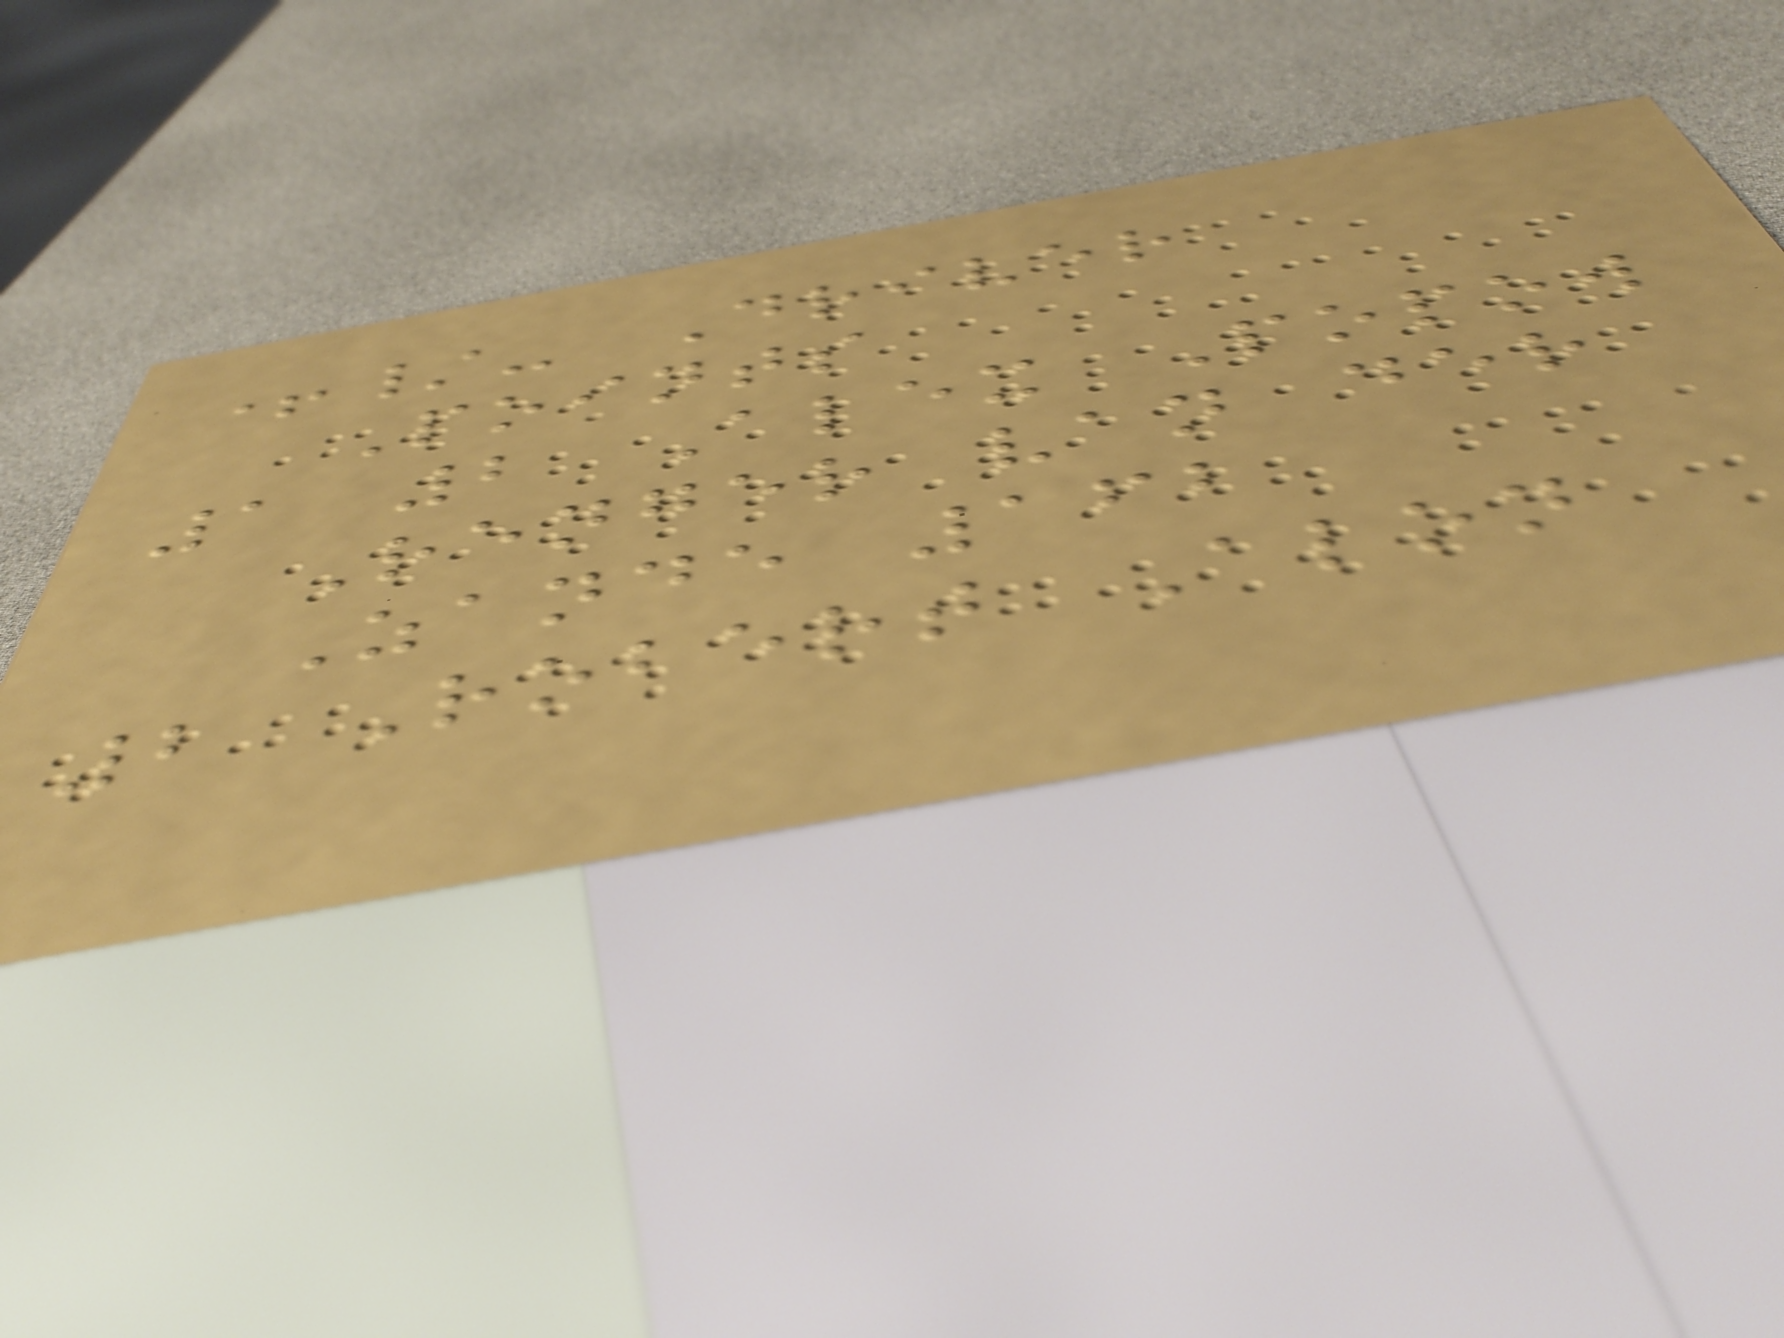+/- Driver
Points
1 2 Alex Popow
Renger van der
Zande 162
2 Robert Alon
